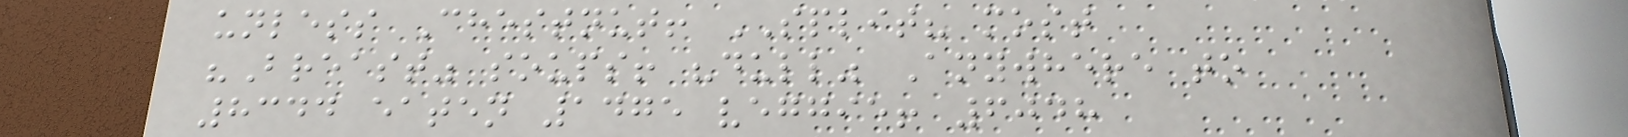unless Chestnut! SPLIT? most
"Breast" soups! "dull" Anywhere to
8344 eaten 1475 veggie! 6048
